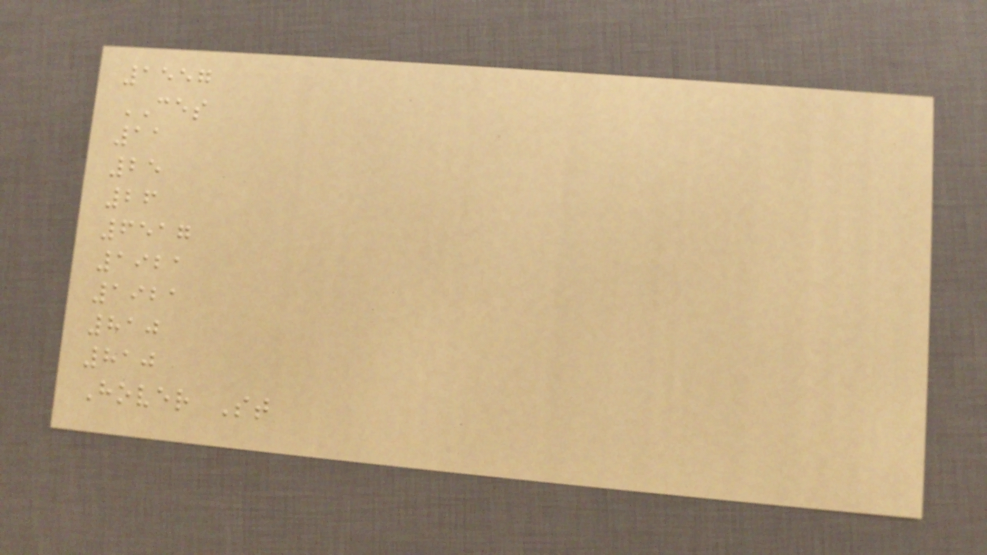1557
CES
11
25
26
6517
1921
1921
810
810
Hover St
